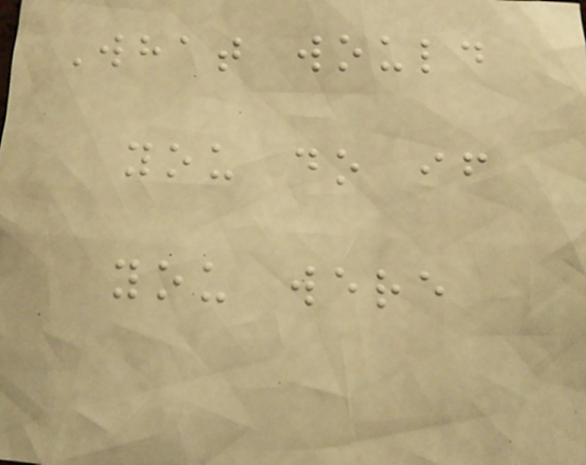What would
you do if
you were
